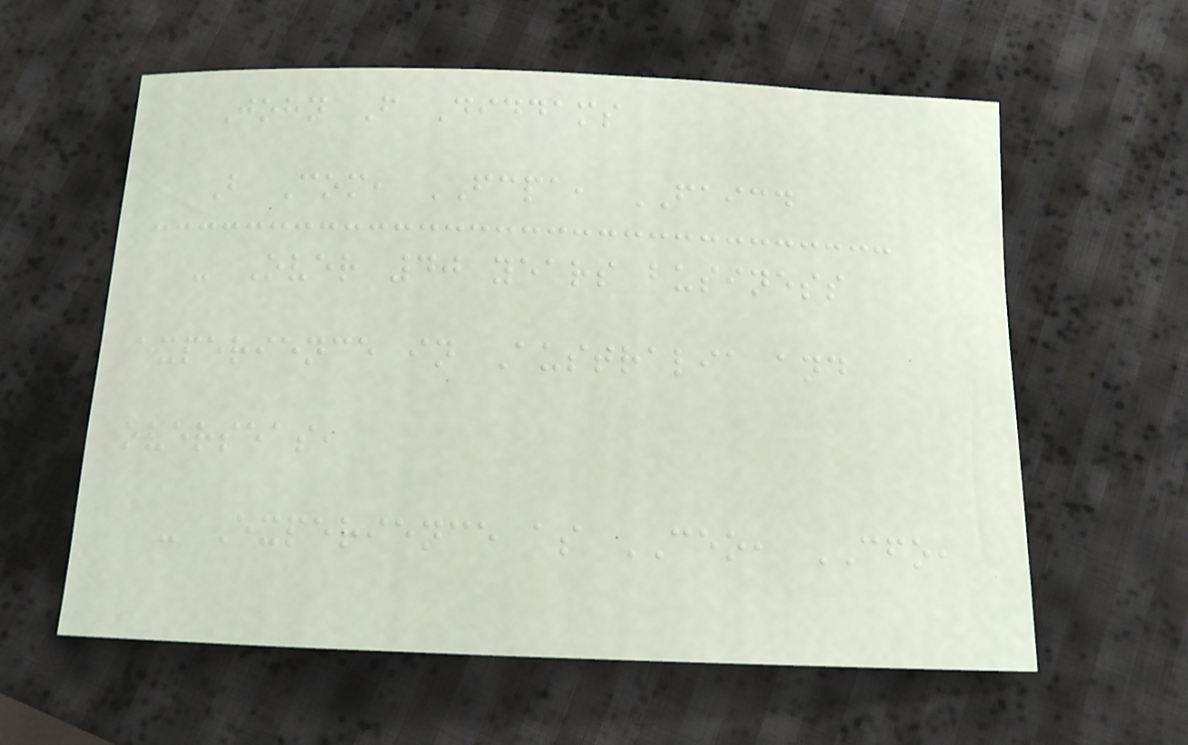John F Diddams
B Com, FCPA, FAICD
- Over 40 years business
experience in Australia and
overseas,
- Experience as CEO, CFO,
